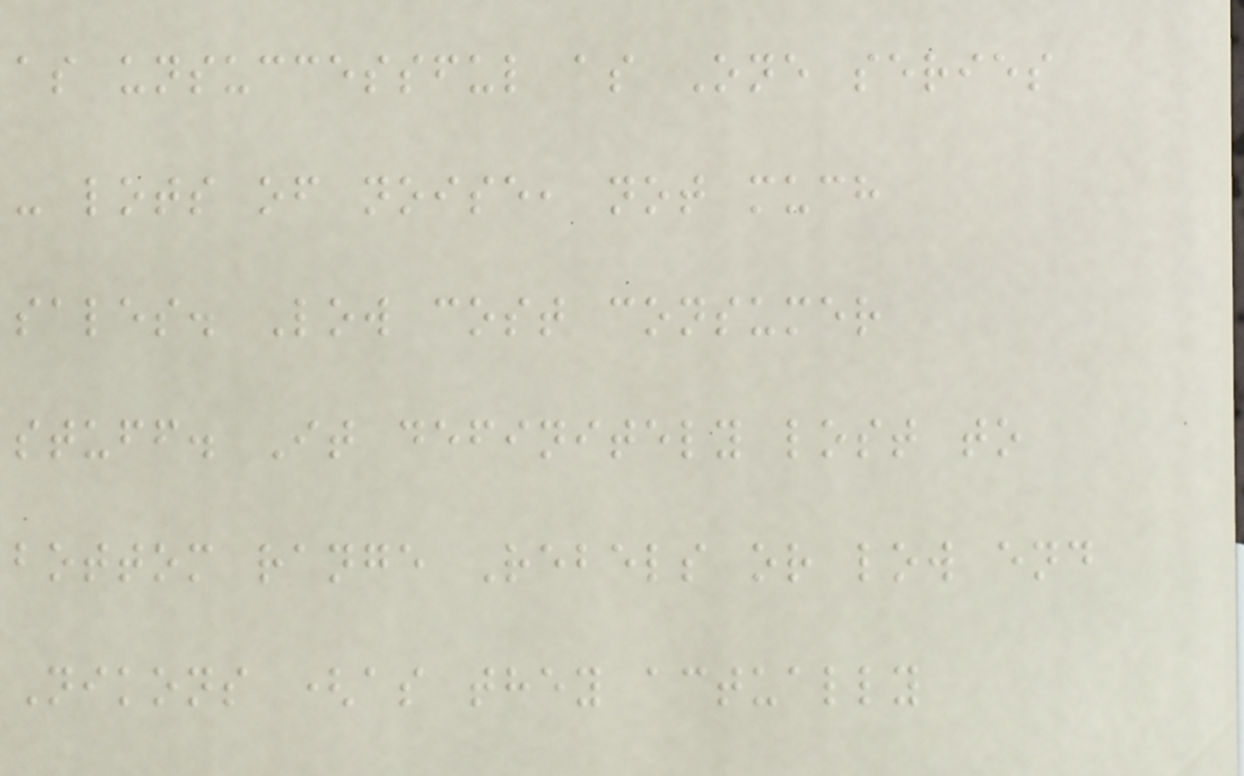as unsuccessful as One series
- lots of noise, not much
sales. Low cost consumer
stuff. It definitely lost to
bottom range Rebels or low end
Nikons (as they actually
